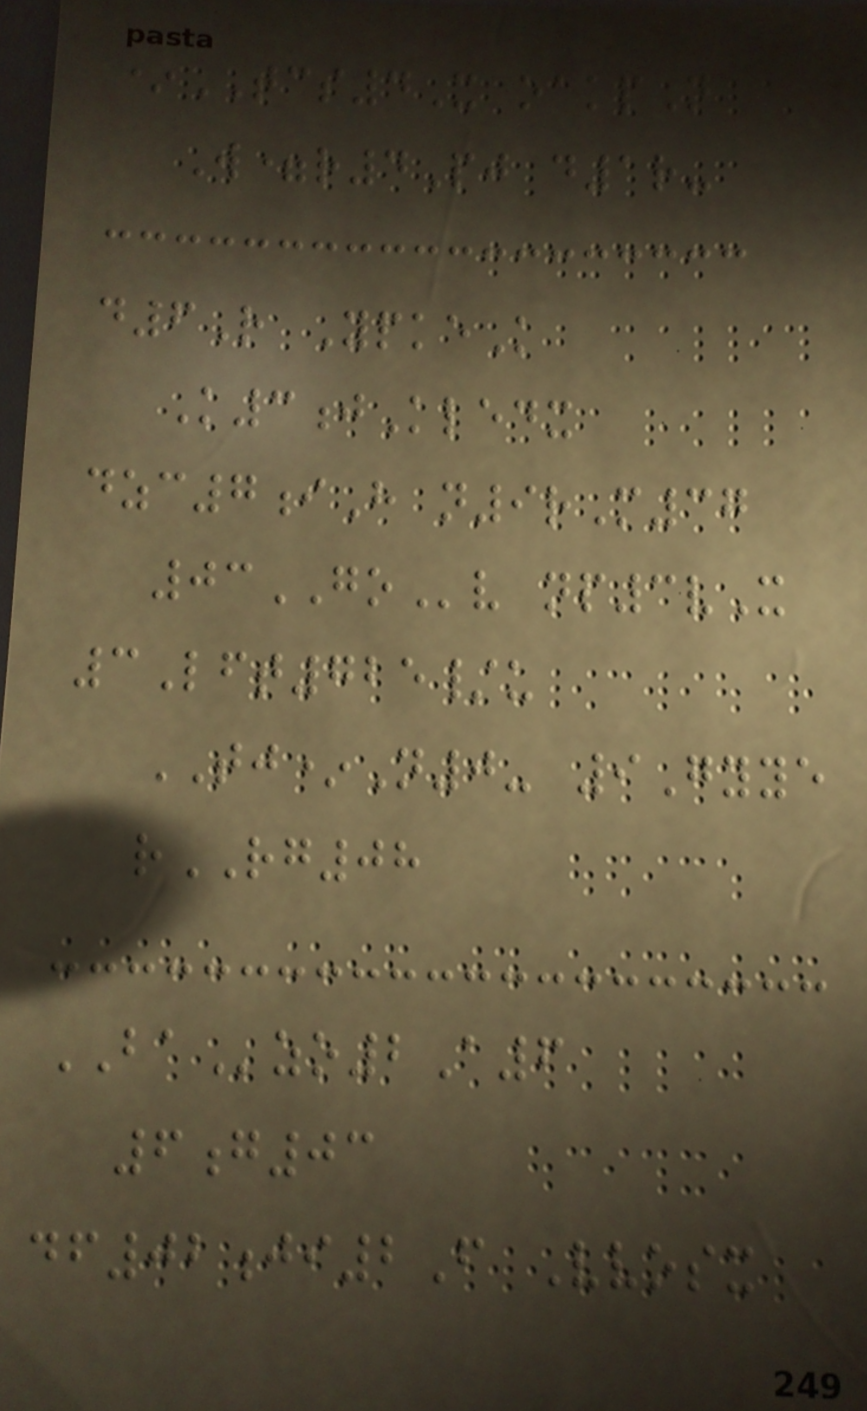*TCS4X oakpN
W=r4Pj d1r-
d6R YpkeK
K3jKledx
dzc7iH n9rM37
03GOv np3vX
3Lft725/u
TJ*N0- 9Gyye
rRG08
BAzo2A6
6g03
df02ji2F Vvosx
